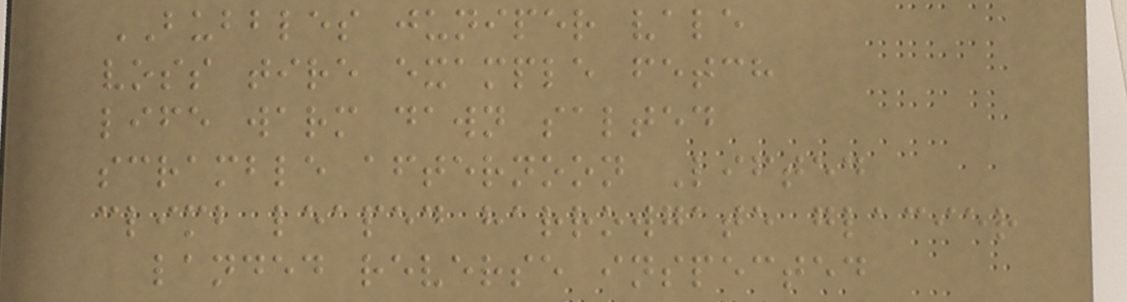BUBBLES juniper vale
voss tire example fetch
life warm dawn salted
scramble afternoon Lifted
climb leaped harrowgate glacier
landed reverse inspected
